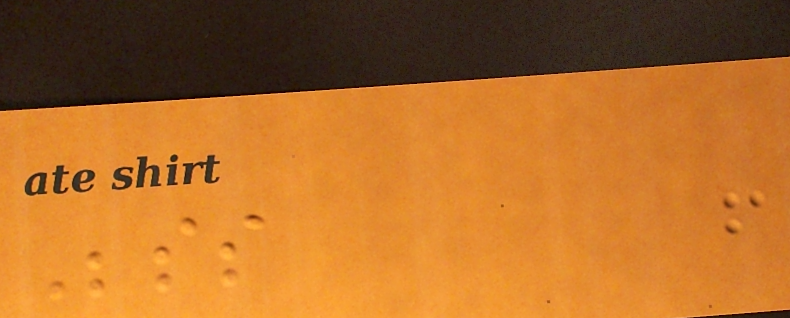Besides
